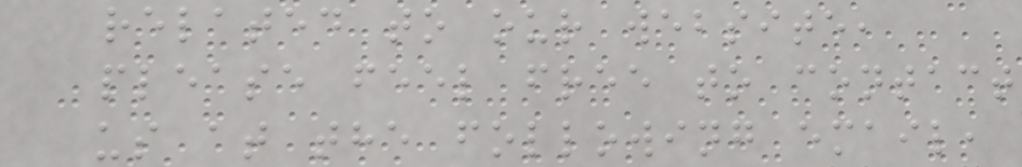related to our website,
please feel free to contact
us at the following email,
